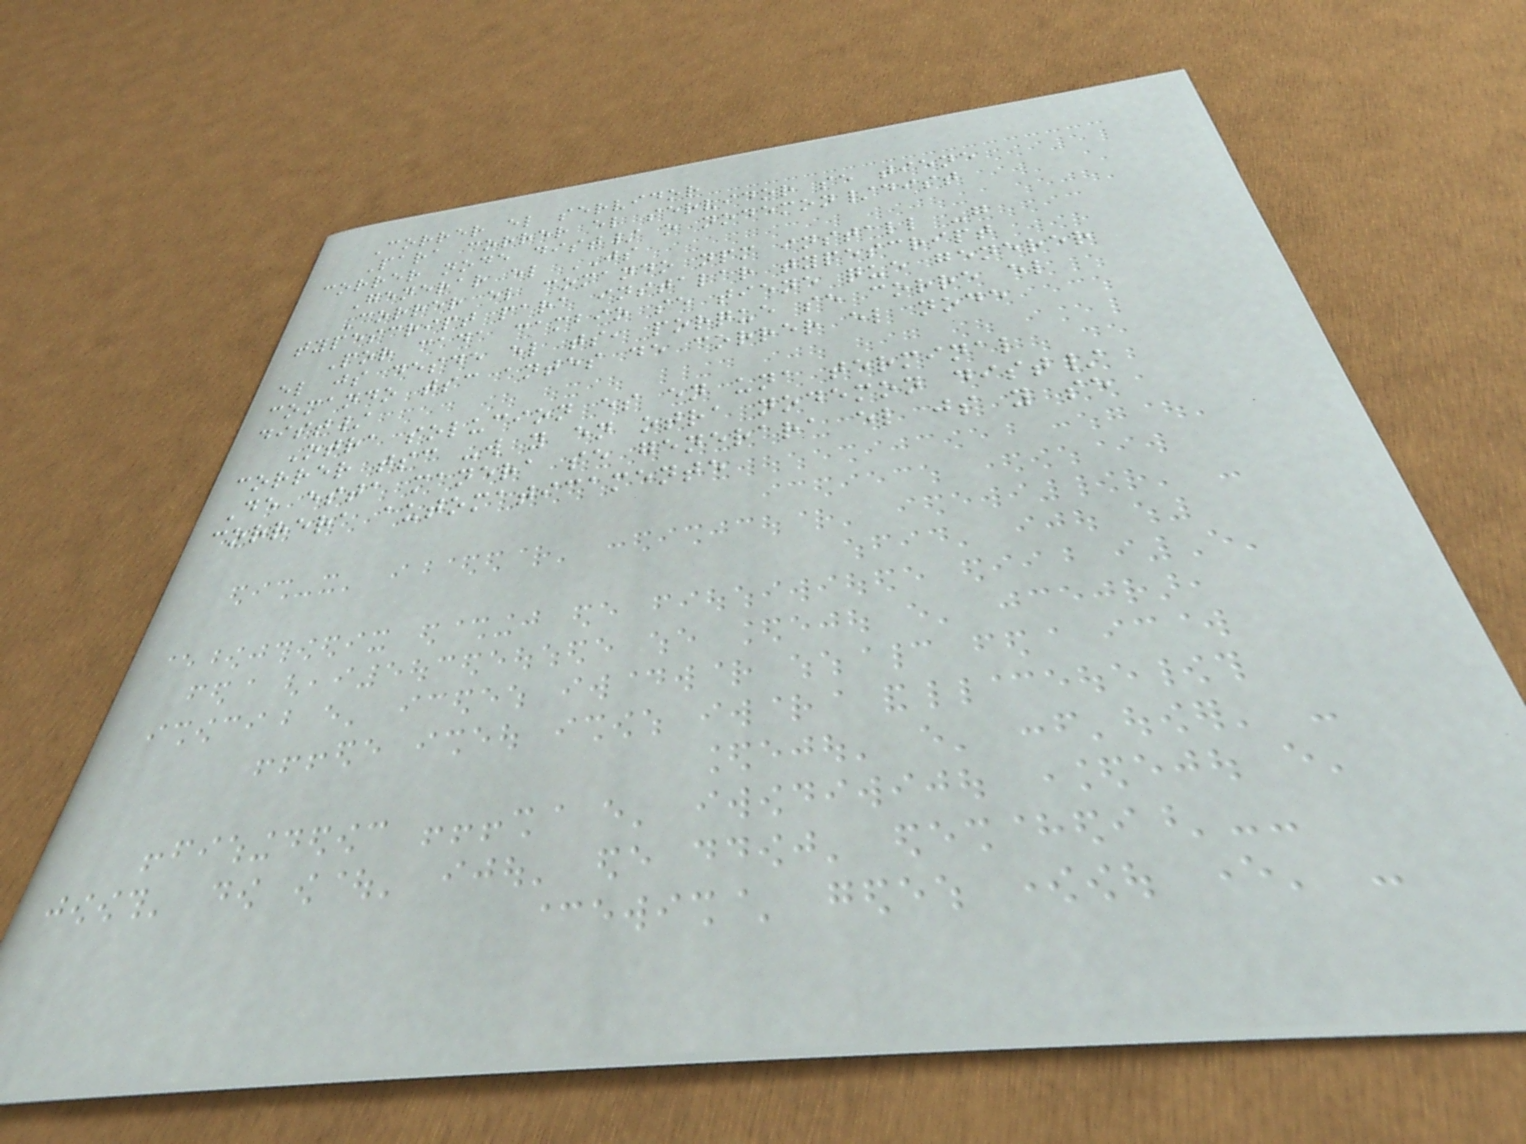Correr el servidor
Para correr el servidor se tiene
correr node dist/ o nodemon/dist
Generar el JS
Correr el comando npm install -g
typescript para instalar typescript
Por cada cambio se tiene que generer
el js desde el ts, porque se corre el
comando tsc antes de correr el node
dist/
Otra solucion es en una terminal
correr tsc -w y en otra nodemon dist/
De esta manera se generara el js y se
correra automaticamente
